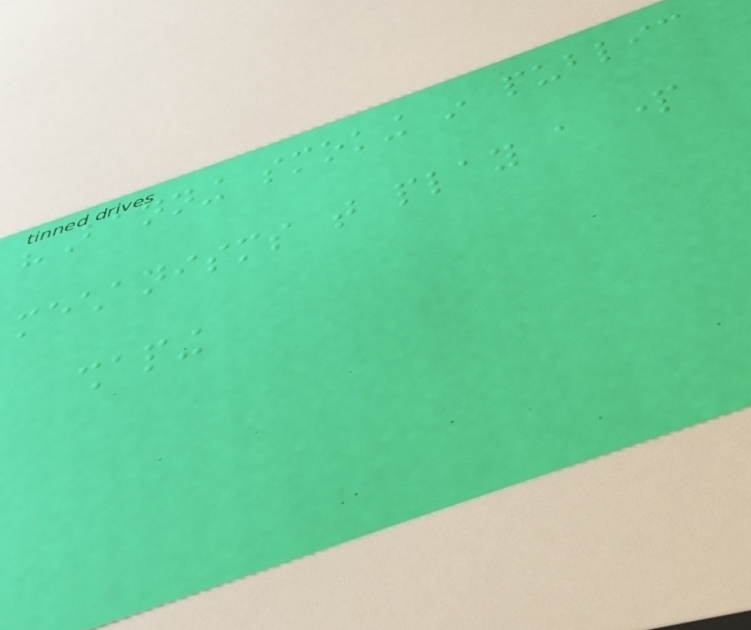"Banning smoking in public
mechanisms that play a part
shaping
